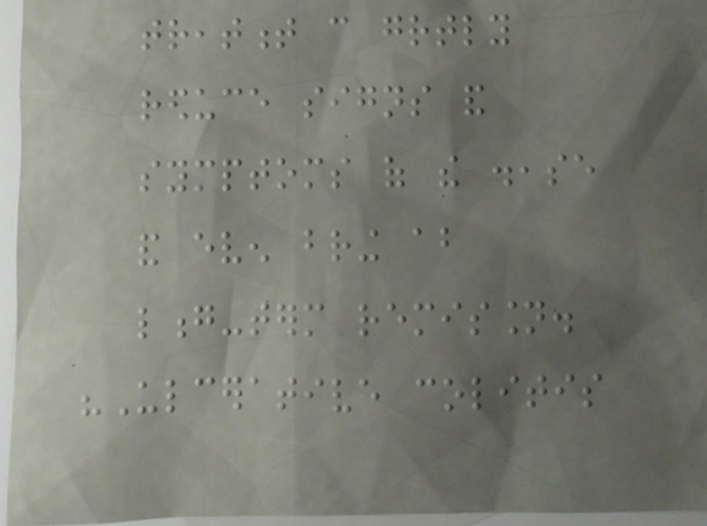treatment can greatly
reduce signs and
symptoms of the disease
and even bring about
long-term remission.
"Ulcerative colitis
